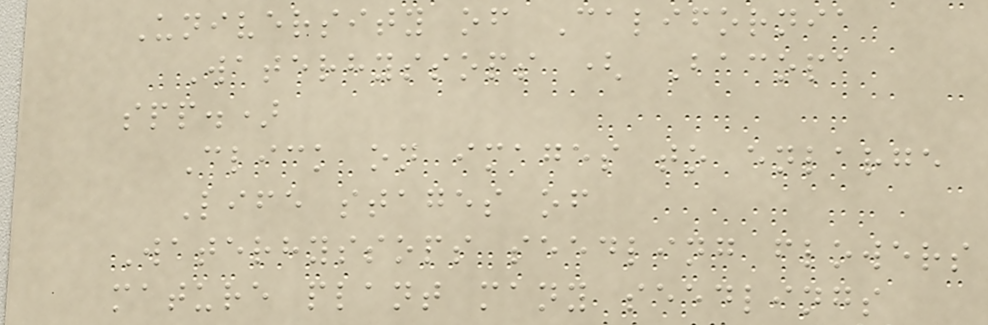University of California
Waterhyssops ( Bacopa
spp.)
Click on images to enlarge
Life stages of
Waterhyssops seedling flowers
mature plant many seedlings
